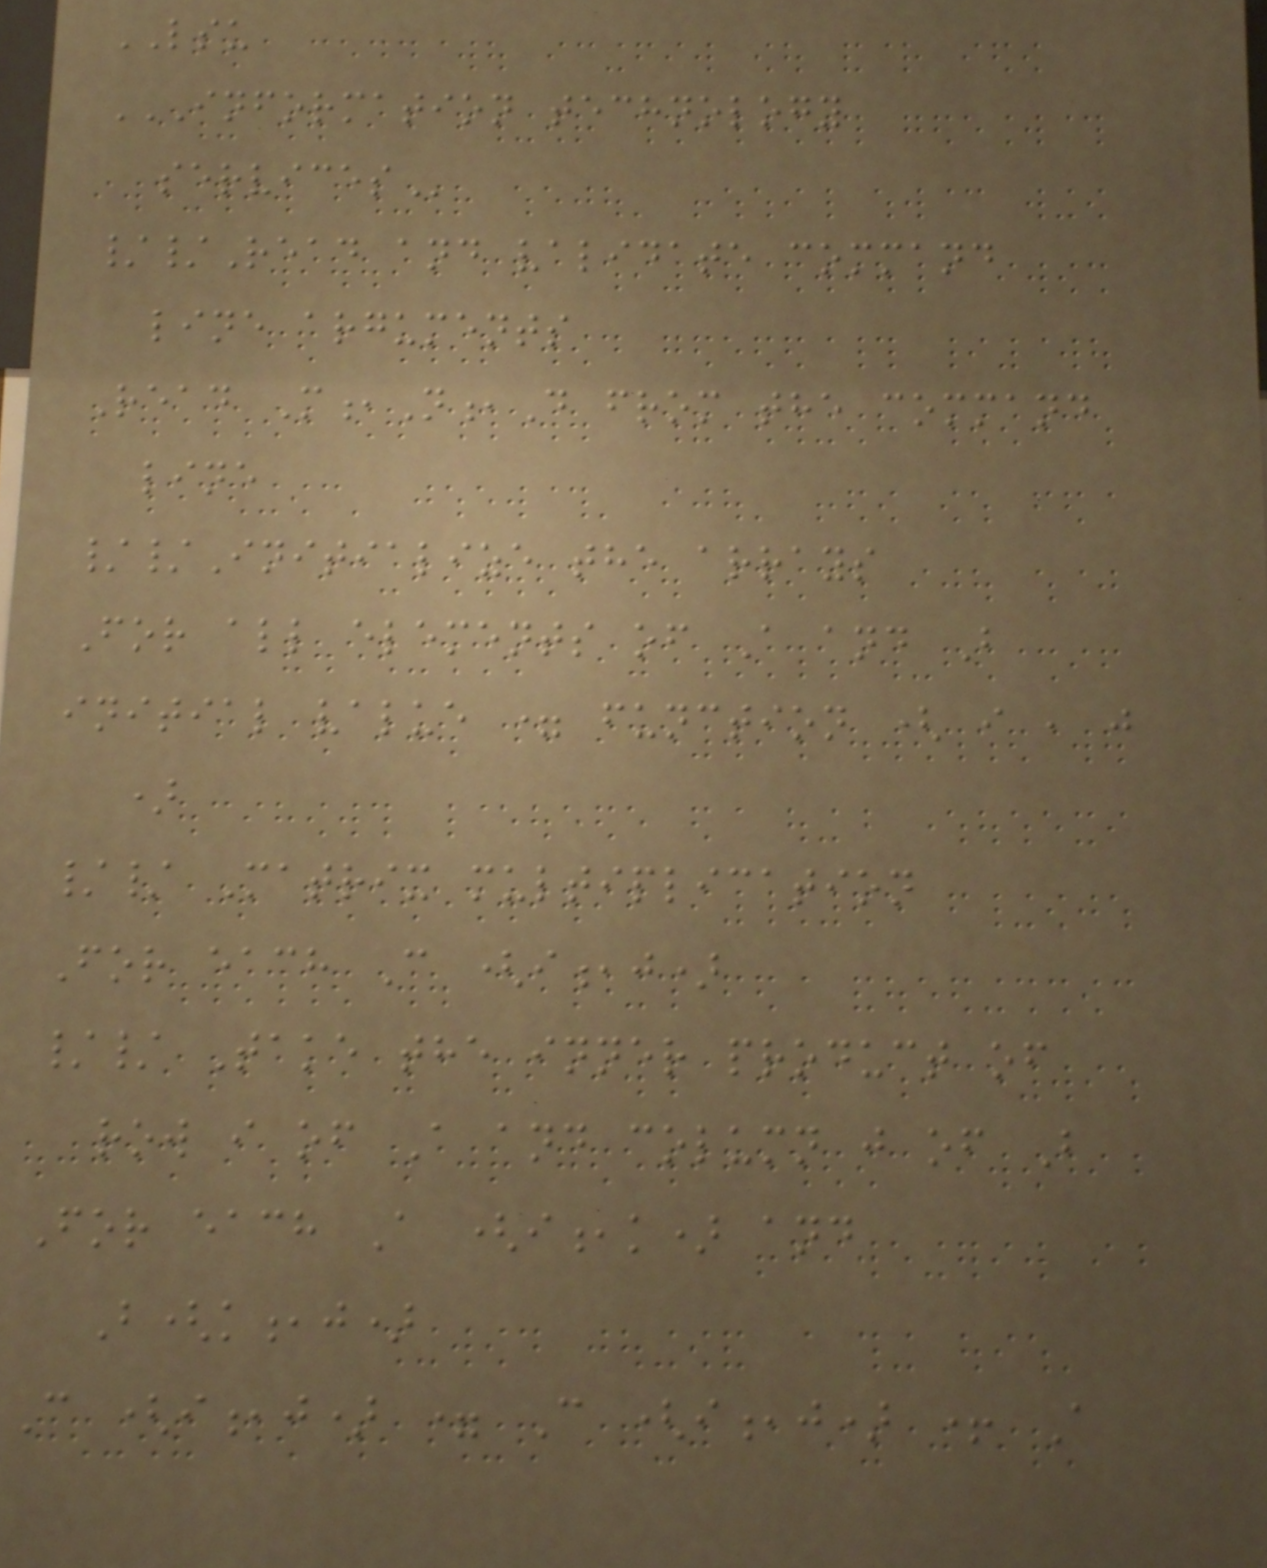LSU
INFORMATION TECHNOLOGY
SERVICES
//Read and validate command
line arguments
Read M,N,D from the command
line
//Initialize the arrays
For all elements of A and B
initial value = function ( i , j
)
// Matrix multiplication
For each C (i,j)
// Take the inner product of
row i of A and column j of B
For each A (i,k) and
B(k,j)
C (i,j) = C (i,j) + A
